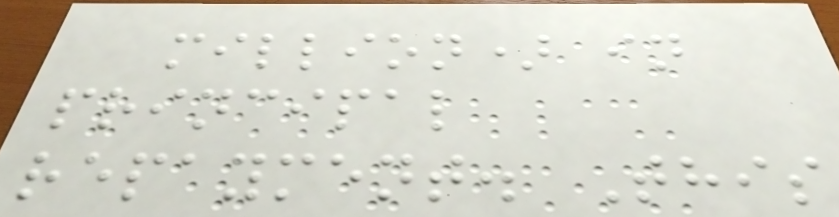million) in
principal
repayment. This
